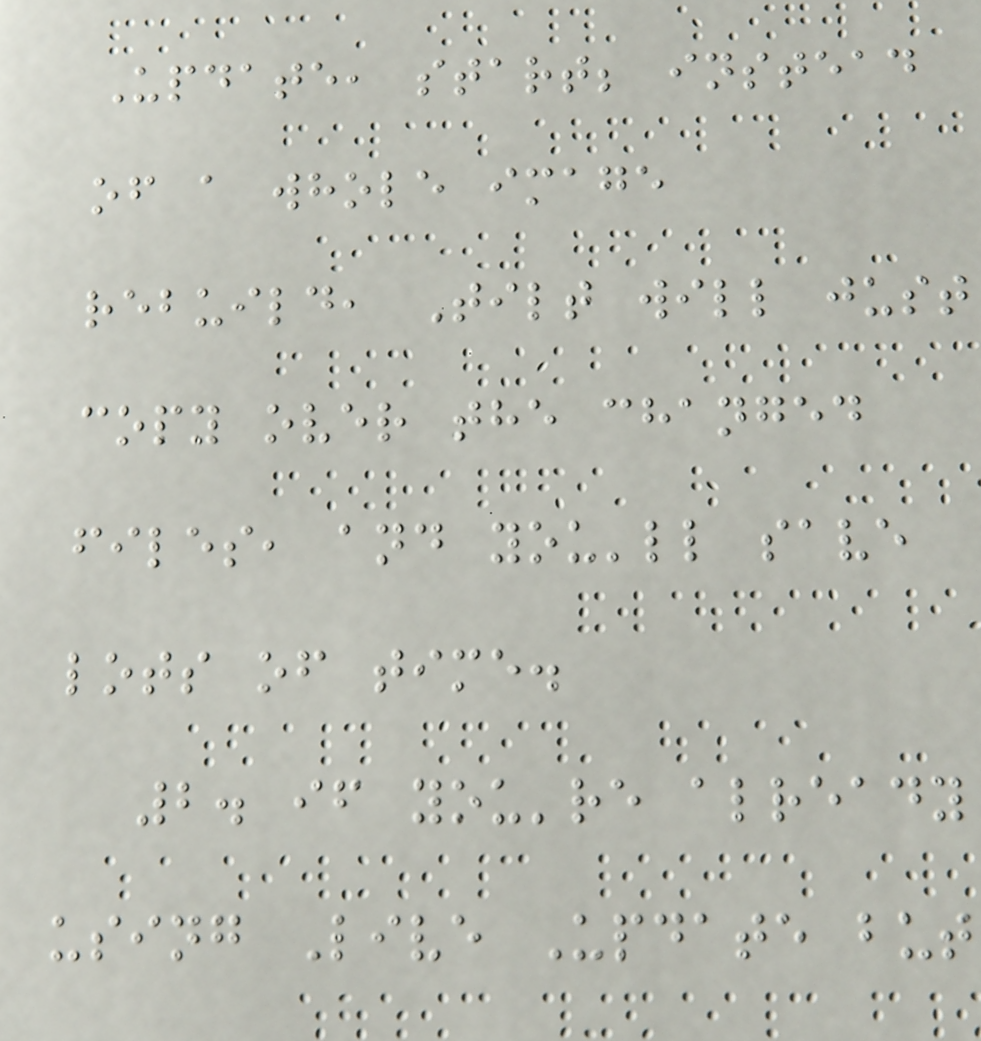Update, start; instead
of a whole image
rebuild, Tilt will just
copy over the changed
files, and you'll save
lots of time.
2. if you're already
using Live Update but
